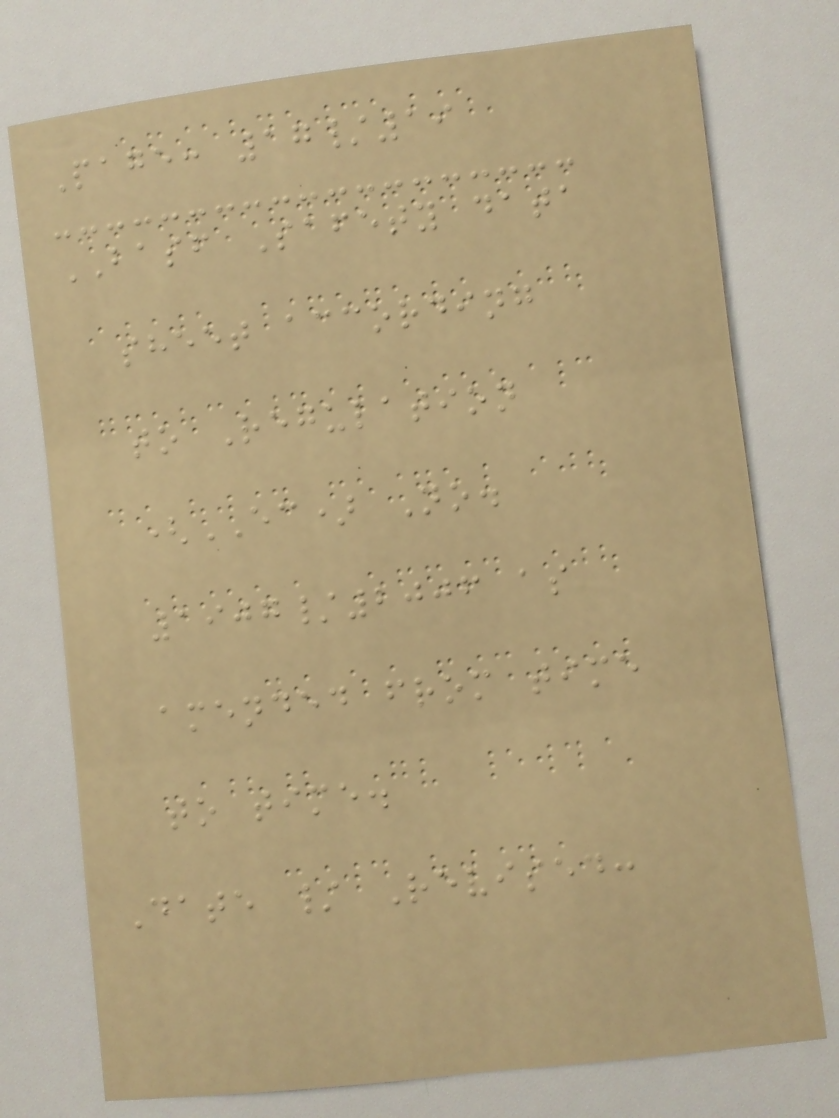Page: 17/19
BASF Safety data
sheet according
to Regulation
(EC) No.
1907/2006 as
amended from time
to time.
Date / Revised:
